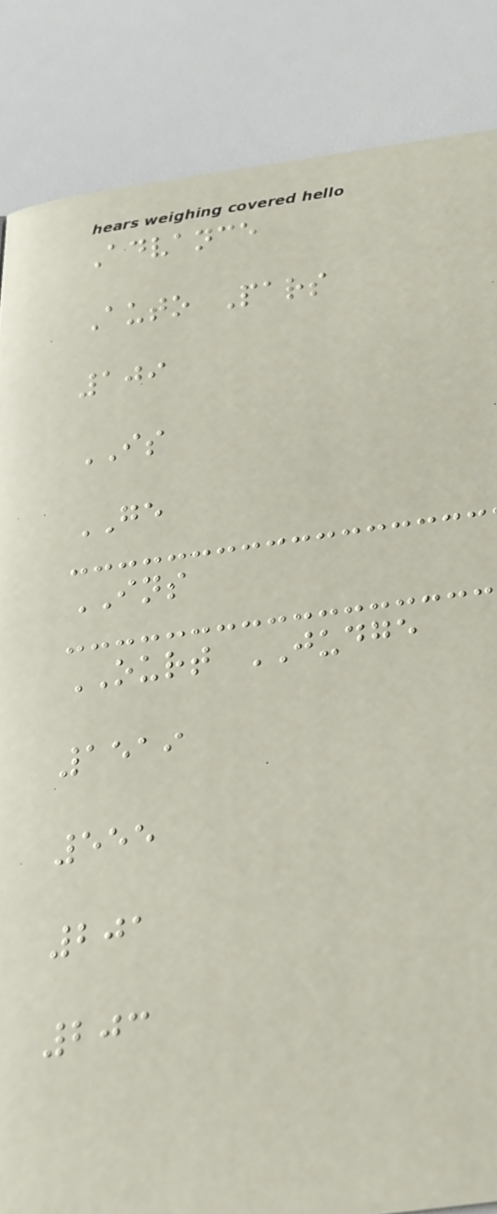Advance
Auto Pars
109
IS
GE
INS
OURT JUDGE
1519
555
201
203
